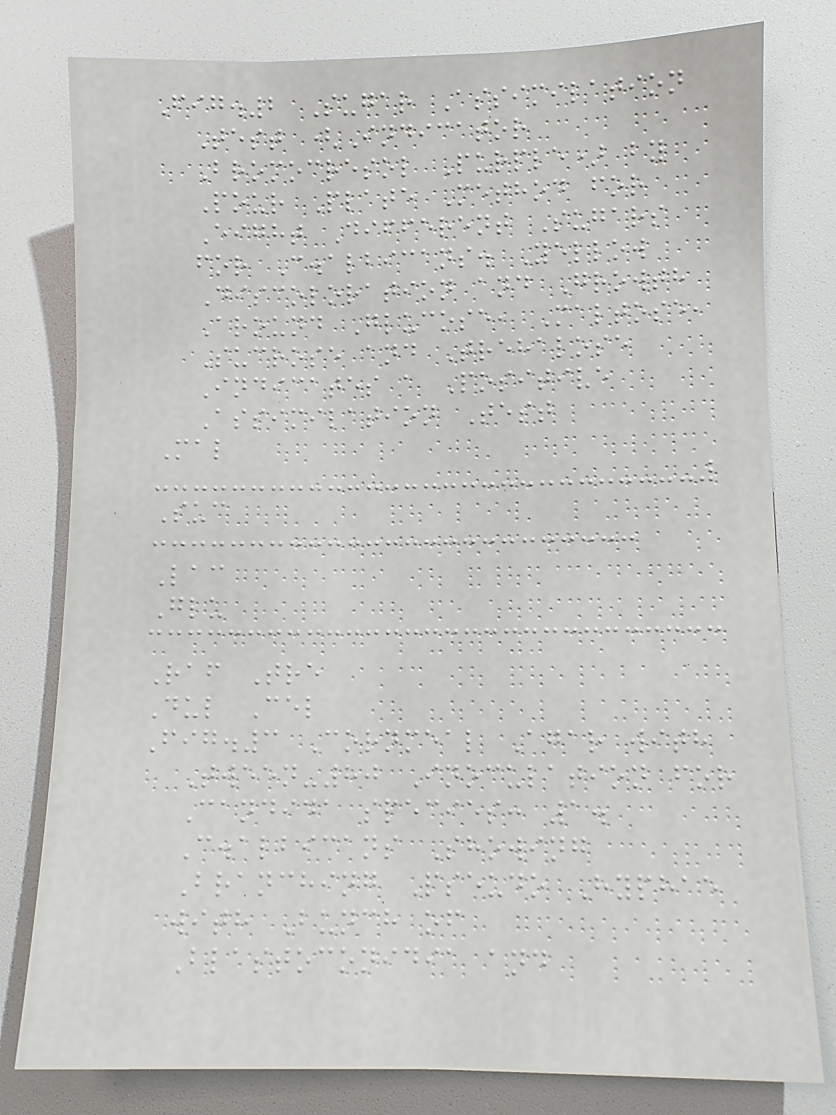Fig.2 Sugar Assimilation
Test (Indicator
Bromocresol Purple) by
Pour Plate Method for
Eight Different Sugars
for C.albicans. Yellow
Discoloration and Growth
Around Glucose, Maltose,
Sucrose and Trehalose
Indicates a Positive
Assimilation Test
Mal
Suc
Lac
Glu
Raf Tre
Dul Cel
Fig.3 Cornmeal Agar with
Tween-80 Inoculation for
Candida species: 1.
C.albicans Showing
Branching Pseudo Hyphae
with Bunch of
Blastoconidia and
